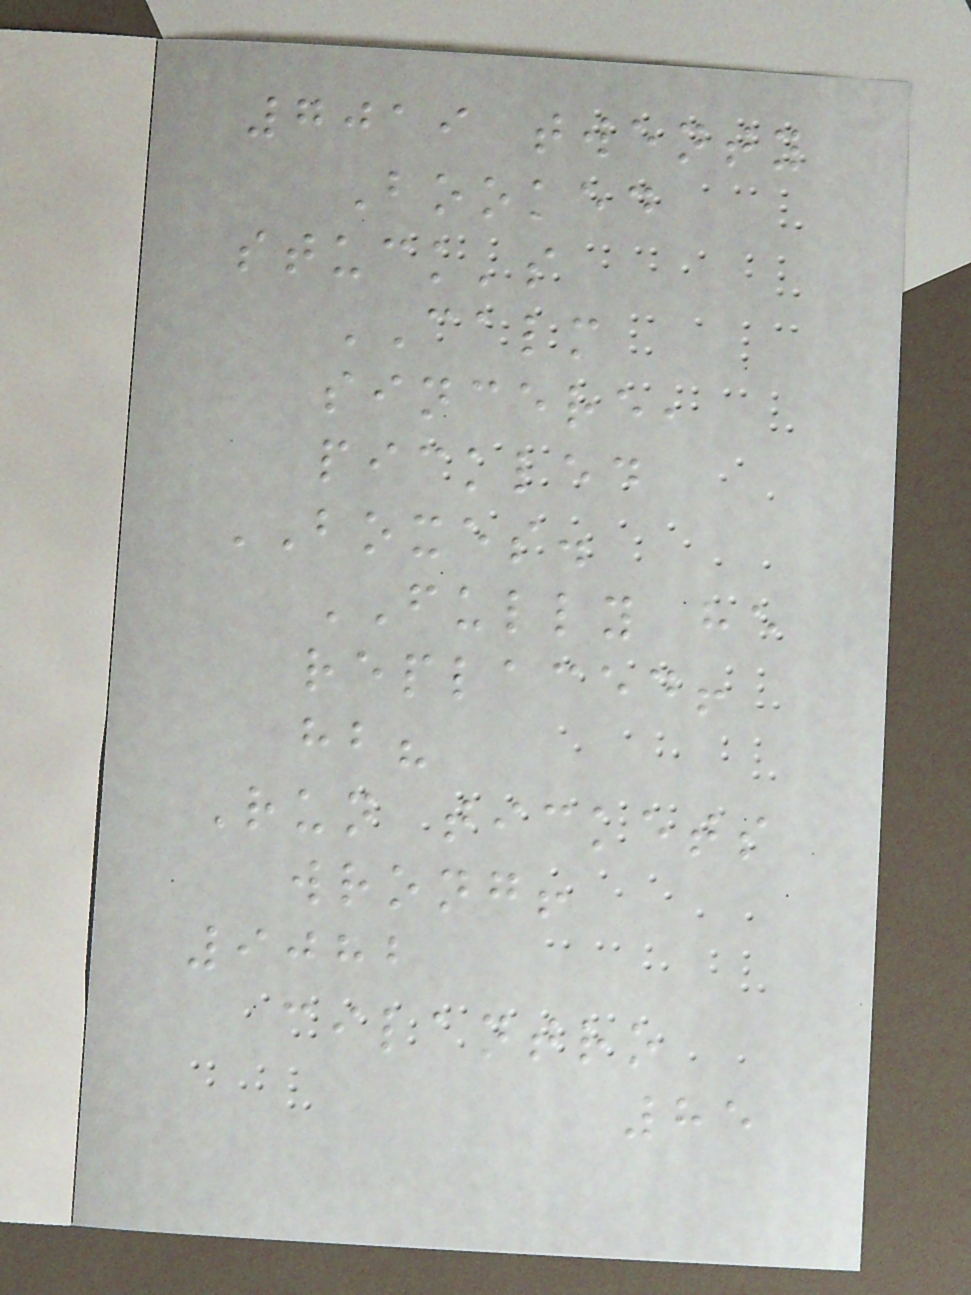7019 twenty
Booked
stuck's
CALM
sincere,
pickled
BOXES.
FULLY he
replaced!
hb?
Run tickets
wrong!
9082
cilantro
85
